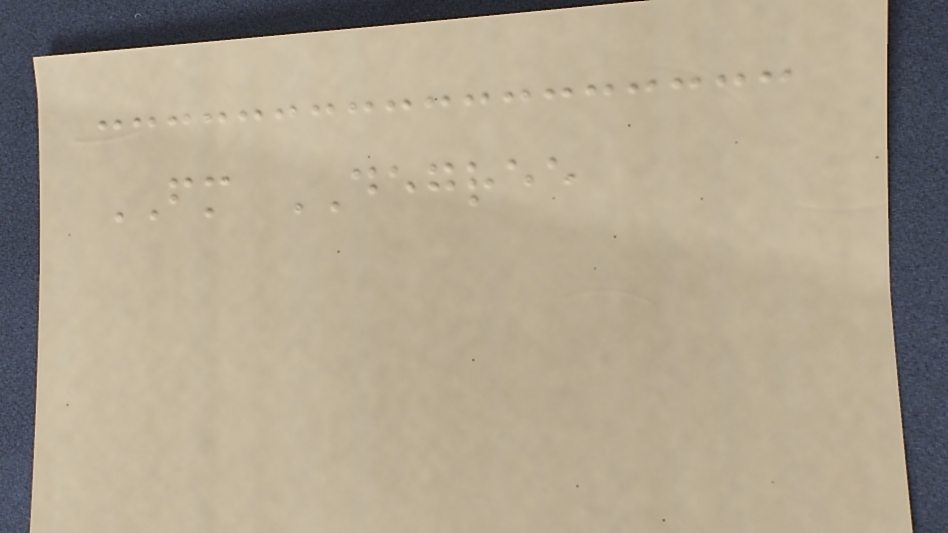FM DEGREE
